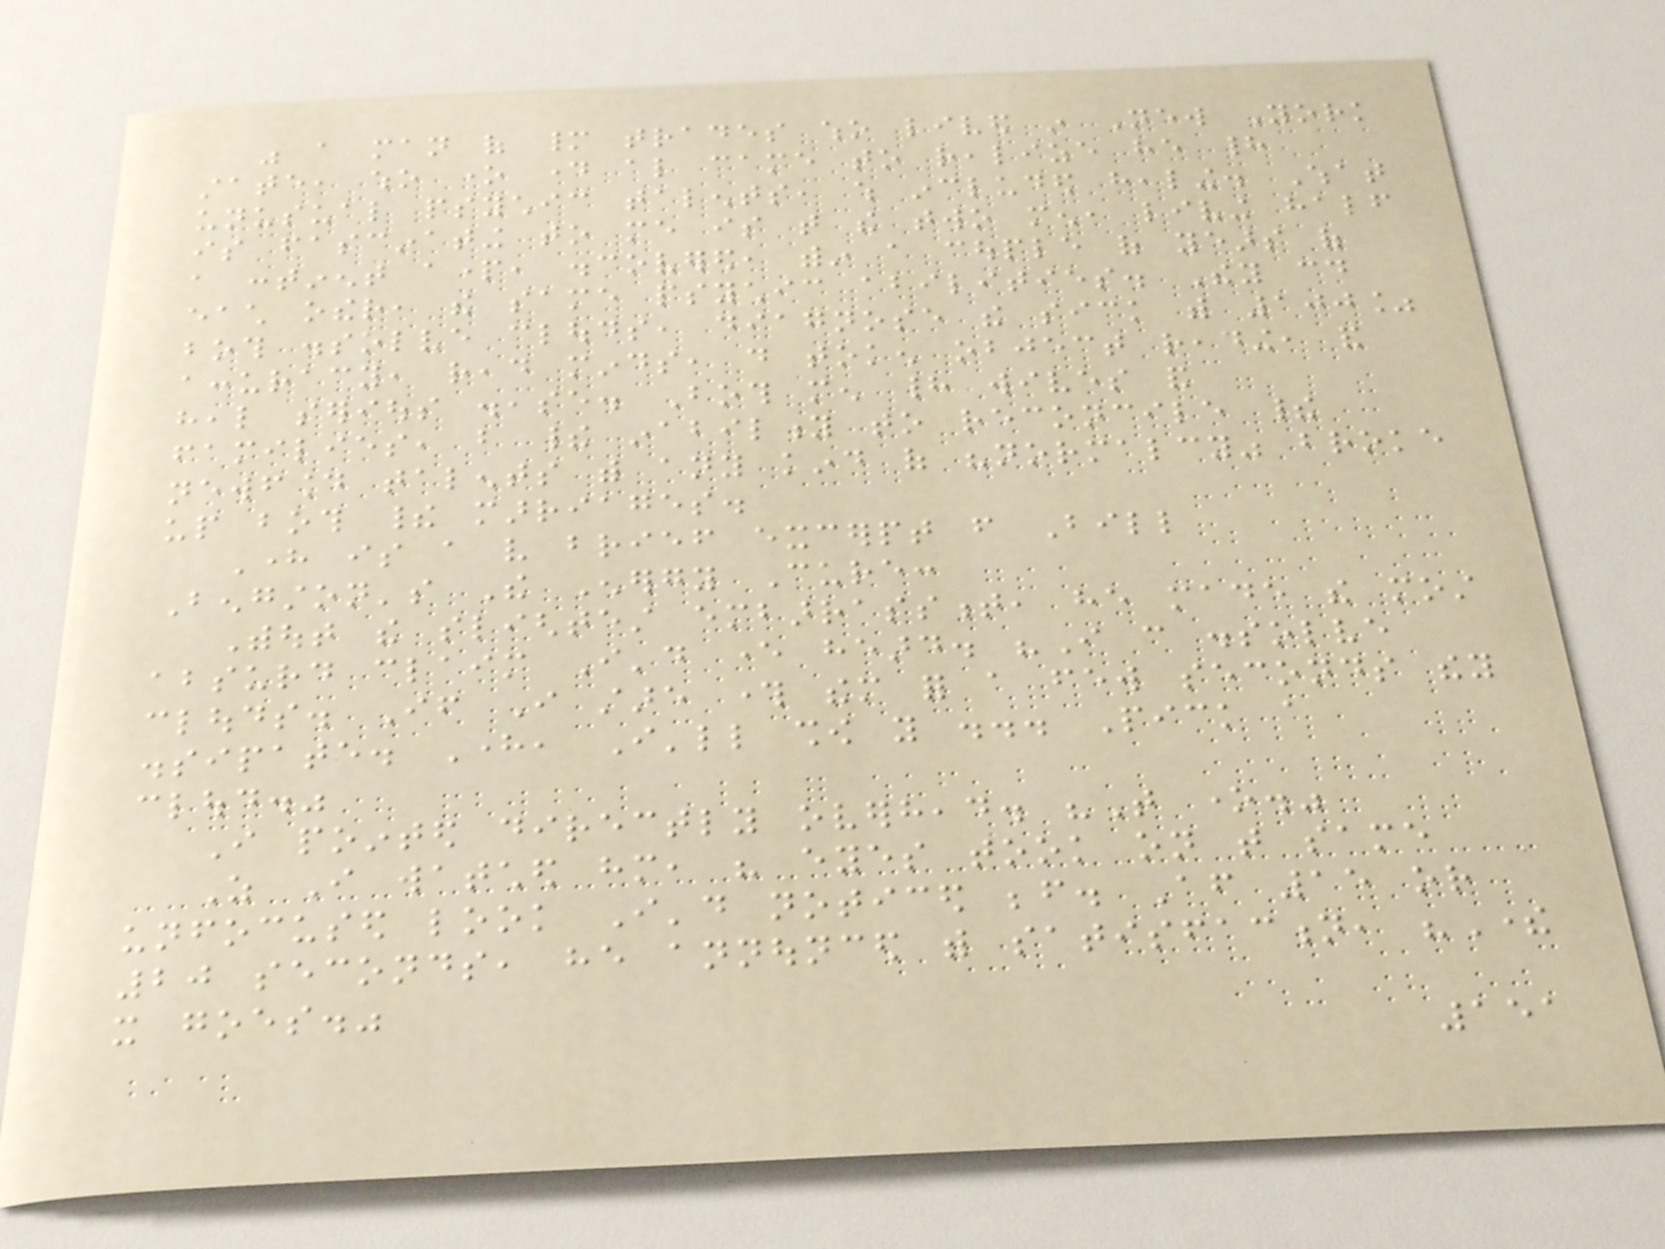was a man of many trades who lived in New York
state, who one day also came to realize he had
unusual psychic talents, which included healing. What
is fascinating to me is that the two men, living half
a continent apart, discovered, within a couple of years of
each other, the same psychic abilities. They could
both dissolve clouds, diagnose the sick with 100%
accuracy, read minds, do token object reading, and
heal serious disease. Both men had wives and
families, but their inability to reconcile their
newfound talents with any kind of "normalcy" broke
up both their marriages.
Here is a very brief excerpt from Bill
Bengston's The Energy Cure:
Without the slightest embarrassment, he made the most
absurd claim I'd ever heard. "I can dissolve
clouds. If I stare through them for a few seconds they
dissipate. Here, I'll show you ... Pick a
cloud."
I pointed directly overhead. "That one."
As I watched him, his eyes took on that same
unfocused look I'd noticed before. After 15 or
20 seconds, he announced with satisfaction, "There
it goes."
151
